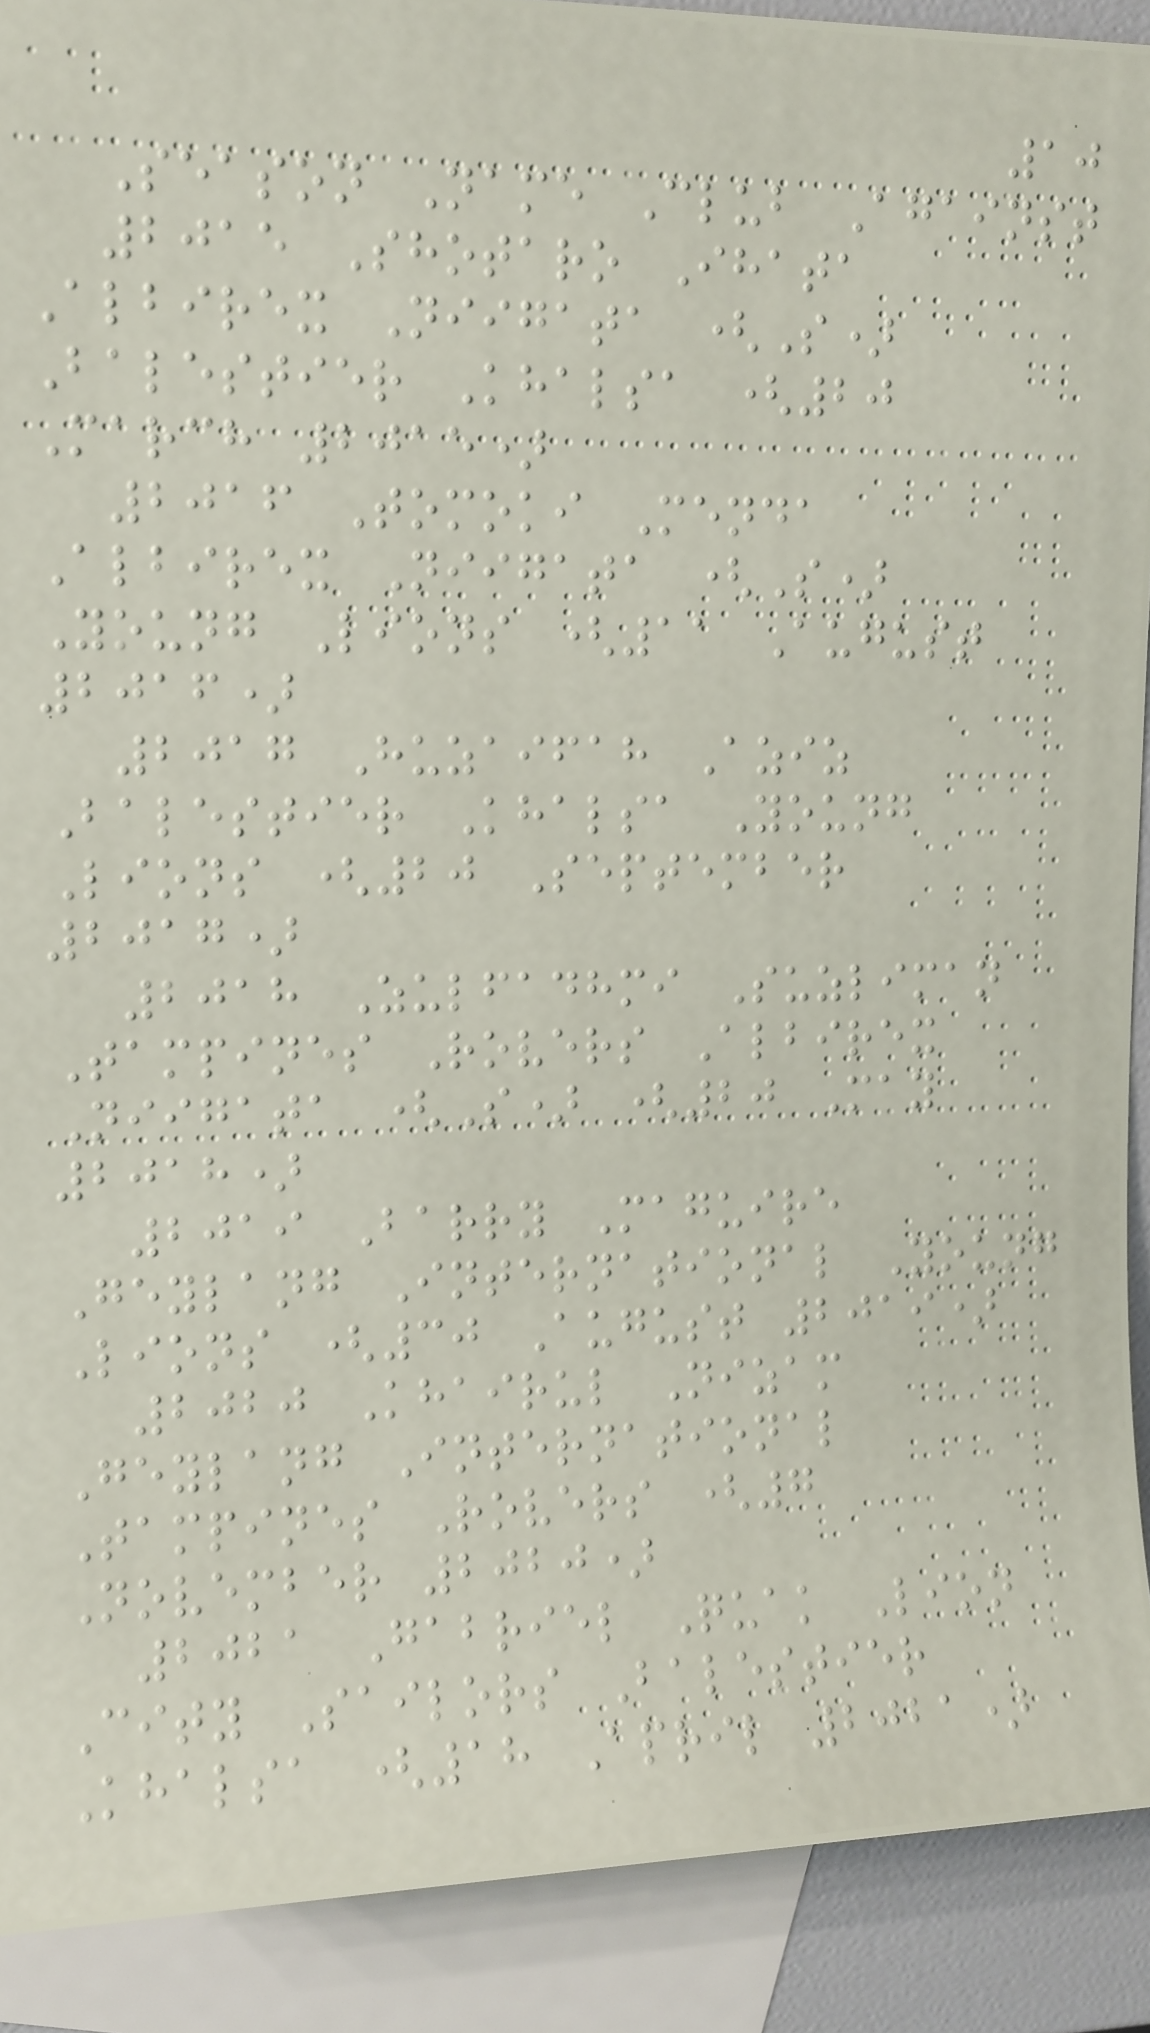10
Season Name Club Against
2015 Shotaro Ihata
Albirex Niigata (S)
Balestier Khalsa (20
March 2015)
2016 Tomoki Menda
Albirex Niigata (S)
Young Lions (11 August
2016)
2017 Huzaifah Aziz
Balestier Khalsa Young
Lions (20 September
2017)
2018 Zulfadhmi Suzliman
Tampines Rovers Albirex
Niigata (S) (20 May
2018)
2019 Barry Maguire
Geylang International Young
Lions (30 August 2019)
2020 Khairul Nizam
Geylang International
Tampines Rovers (7
November 2020)
2021 Gabriel Quak Lion
City Sailors Balestier
Khalsa (18 April 2021)
